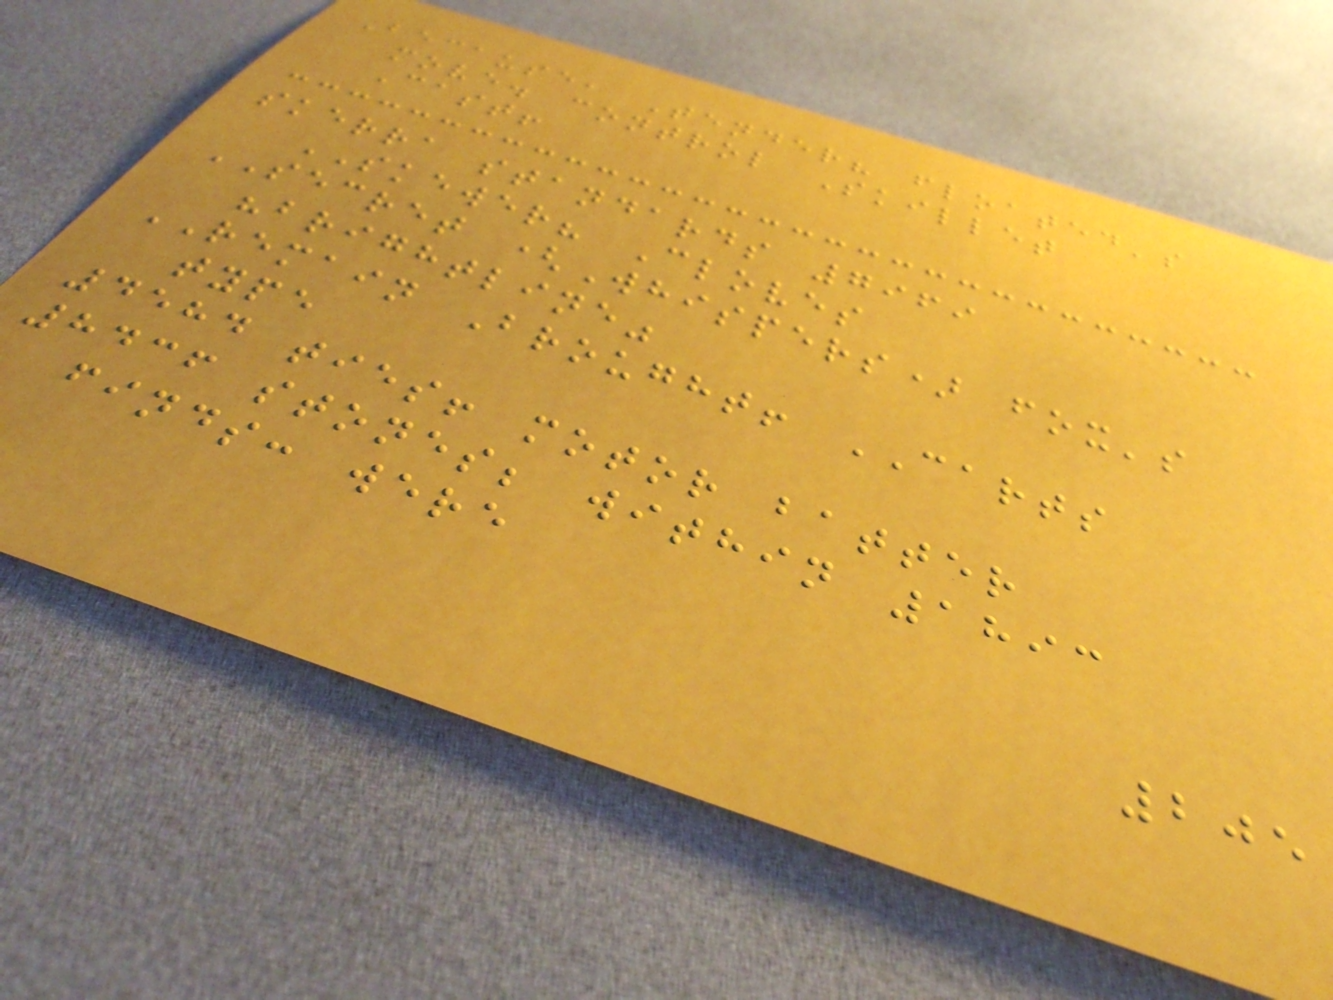Because, Tender? floated's
move. control Skillet
Cast!
skerra standards 7969
SKEWER? Cloves
SECRET (Whispers) fox's
"brightline"
REMAIN Brought! CARTS
type
4584 ties! motor batter
8436 stones; within 1893
finds: were
205
